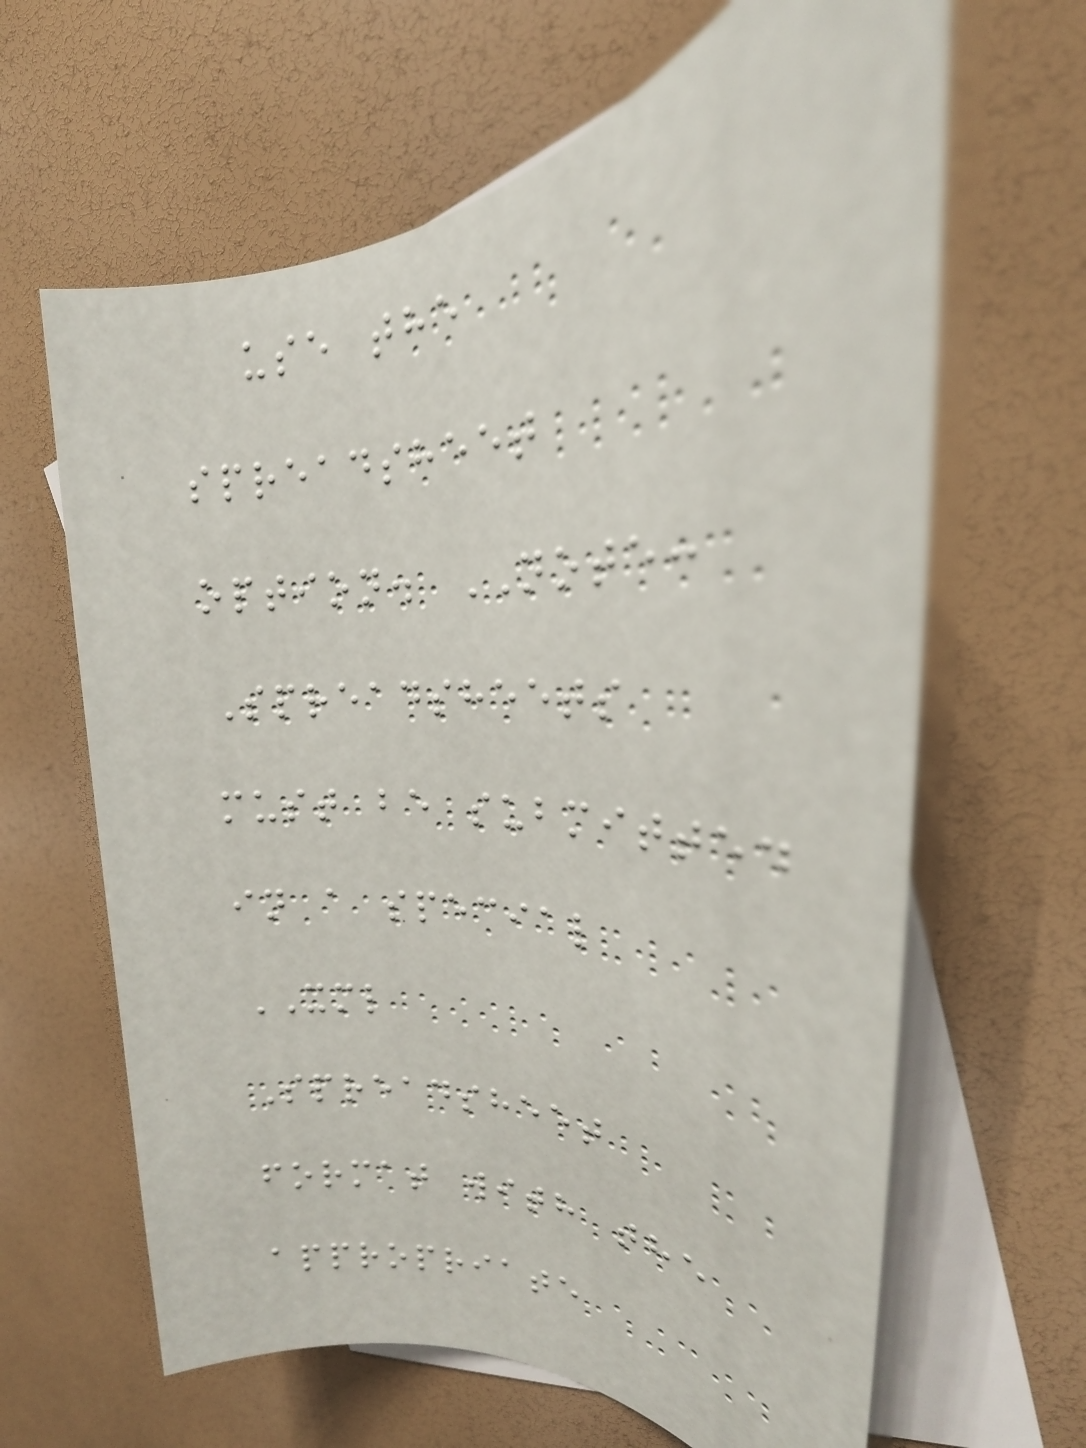use the
spreadsheet
option. NOTE:
Spreadsheets
must be submitted
in a special
XML
Spreadsheet
format with the
appropriate
